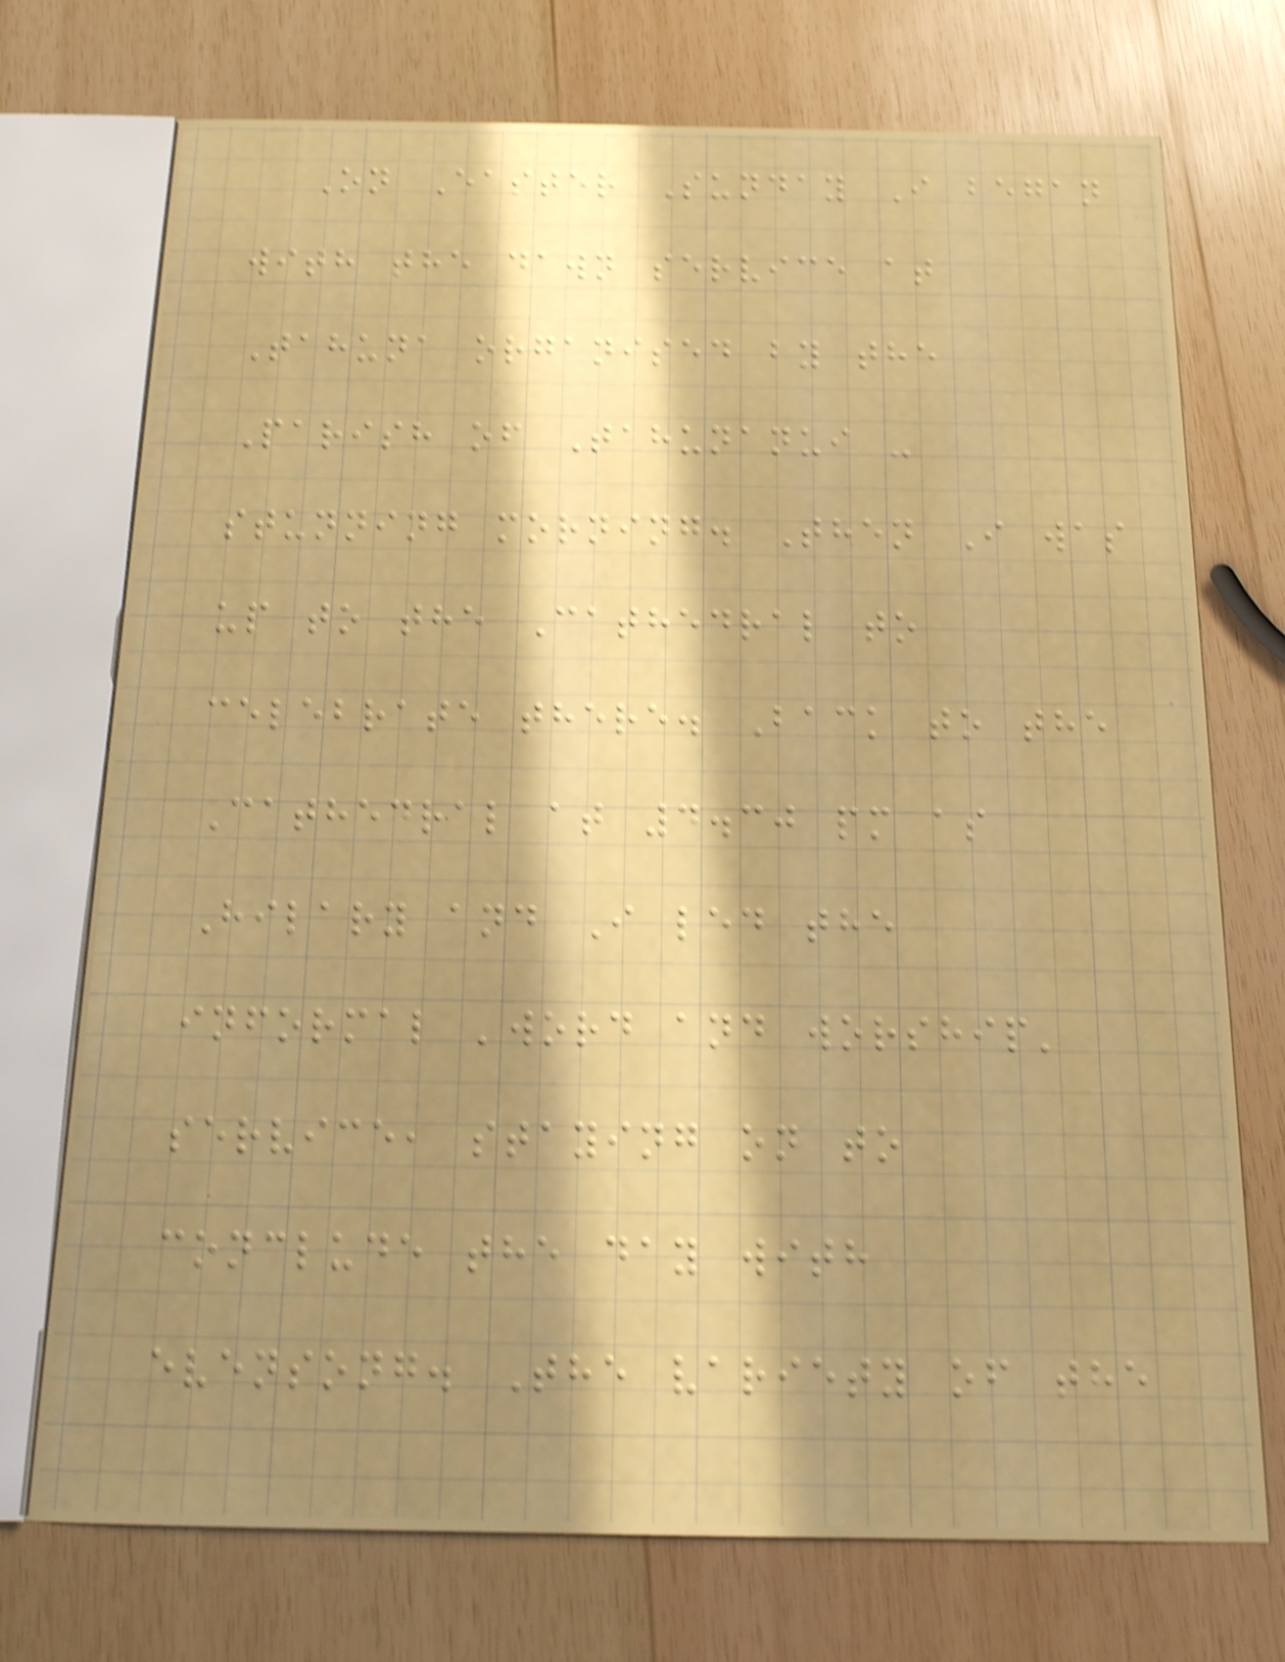On Easter Sunday I began
with the dawn service at
Tahuna organised by the
Parish of Tahunanui -
stunning morning. Then I was
up to the Cathedral to
celebrate there. Back to the
Cathedral at 4.30 pm as
Hilary and I led the
informal 'word and worship'
service, staying on to
conclude the day with
evensong. The variety of the
